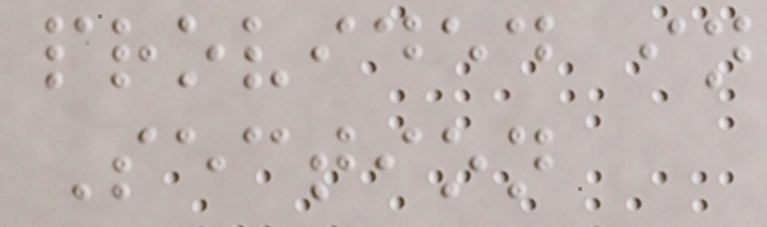provided in
Section
